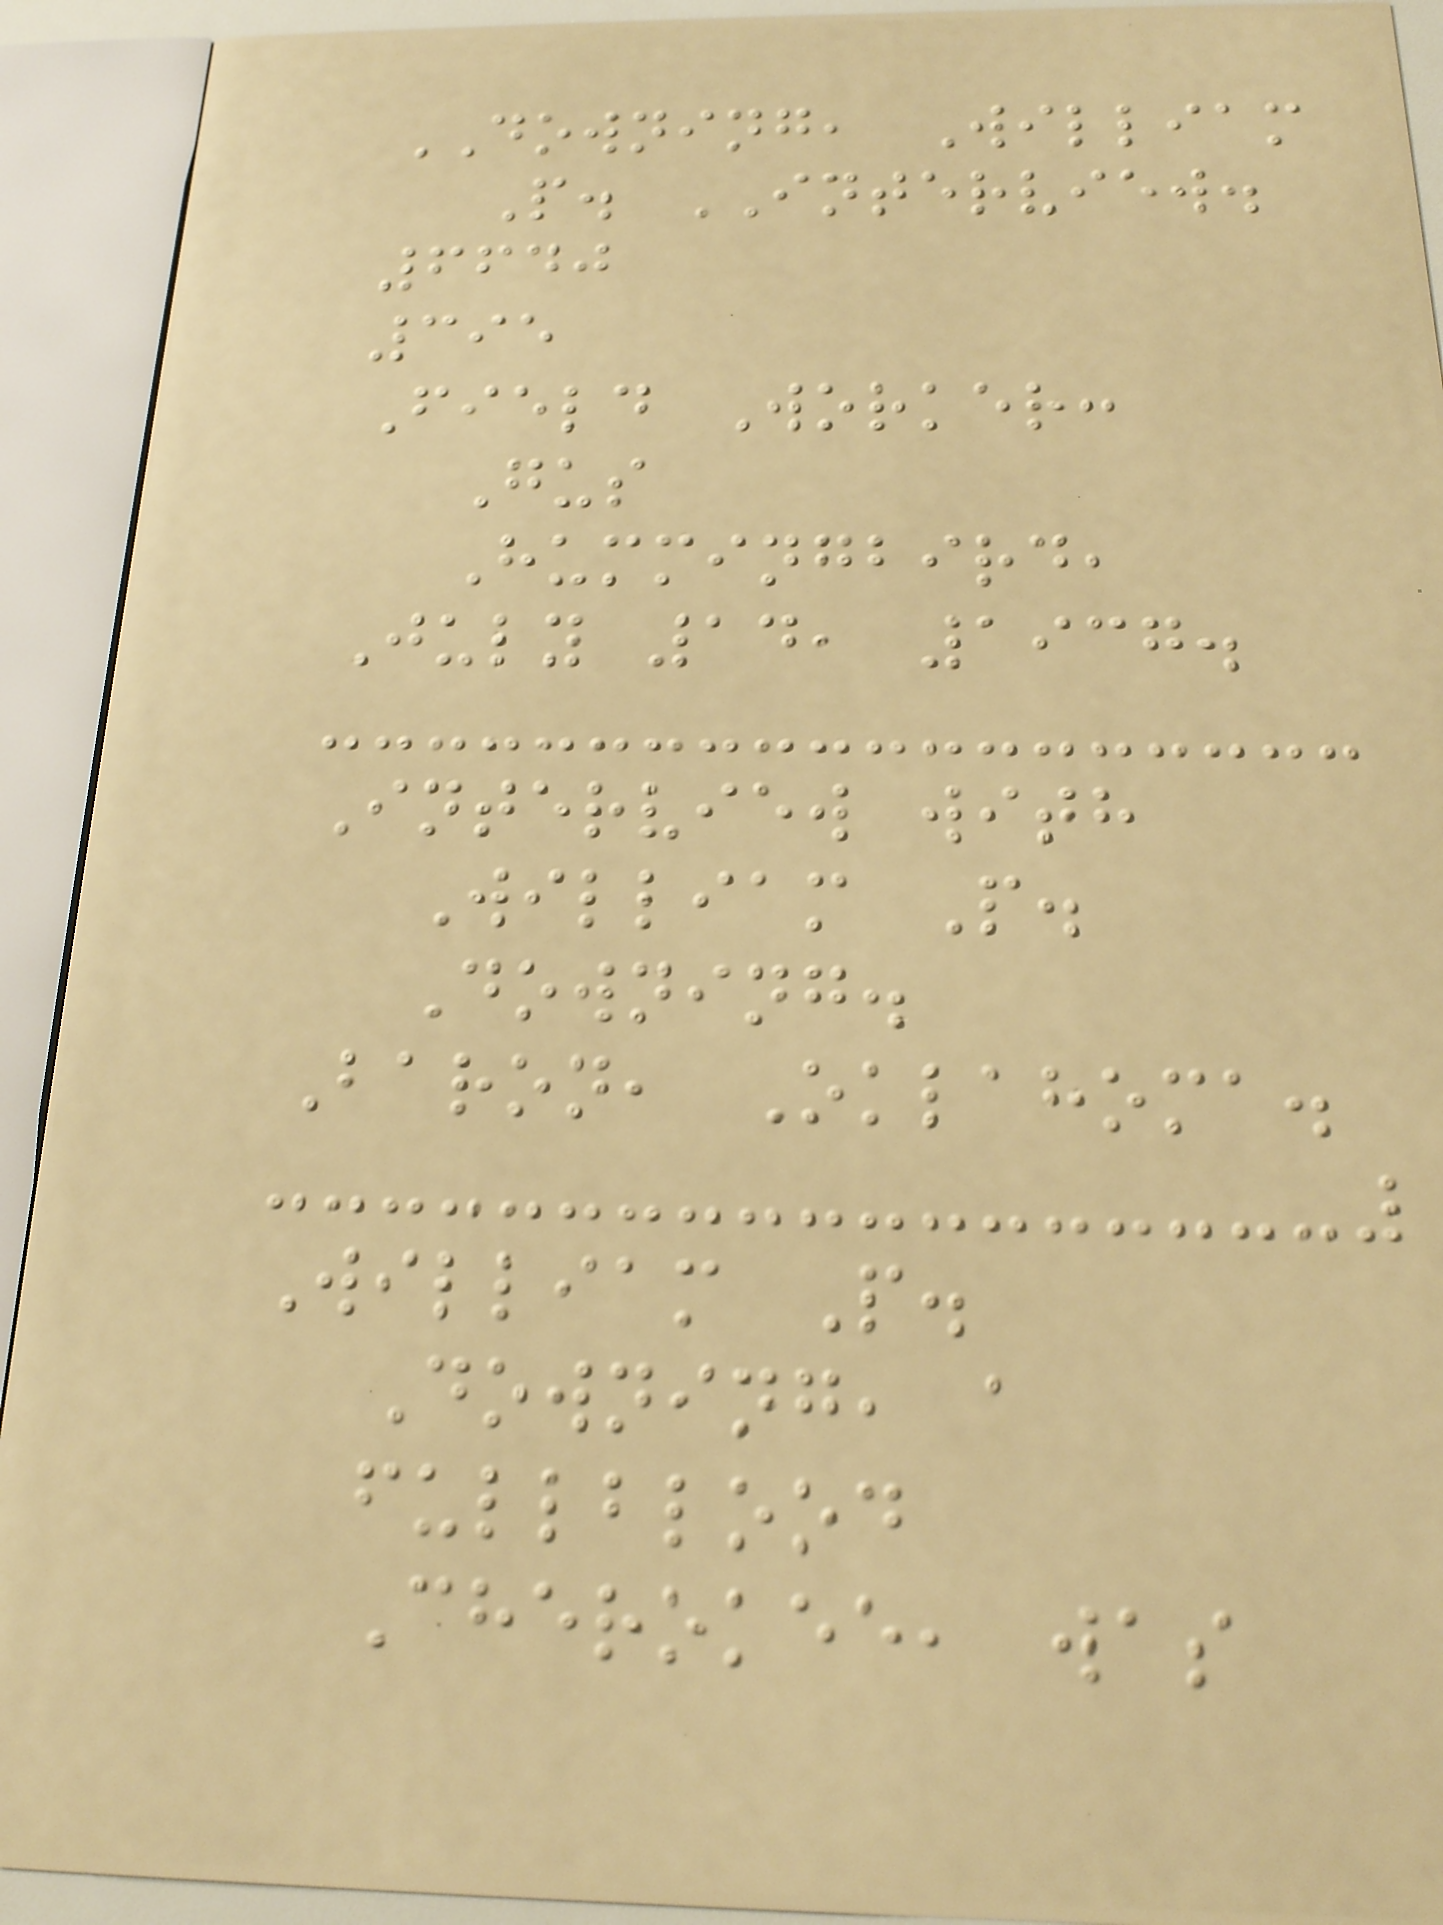DOWNING, William
P. INTERVIEW.
6640
395
Field Worker:
Gus
Hummingbird,
July 14, 1937.
Interview with
William P.
Downing.
Baron, Oklahoma.
William P.
Downing, a
fullblood
Cherokee, was
